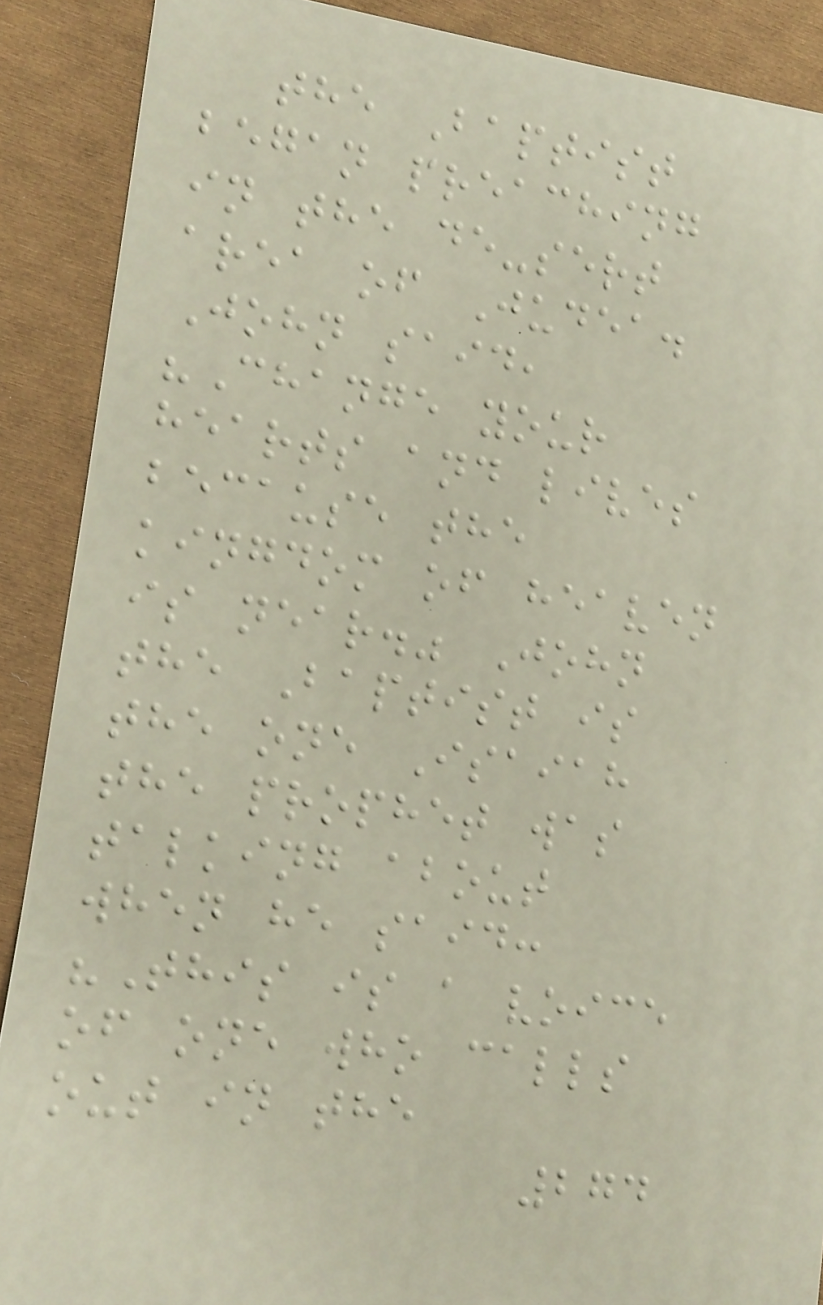the Baptist
began preaching
in the de-sert
area of Judea.
John said,
"Change your
hearts and lives
because the
kingdom of heaven
is near." John
the Baptist is
the one Isaiah
the prophet was
talking about
when he said:
"This is a voice
of one who calls
out in the
274
